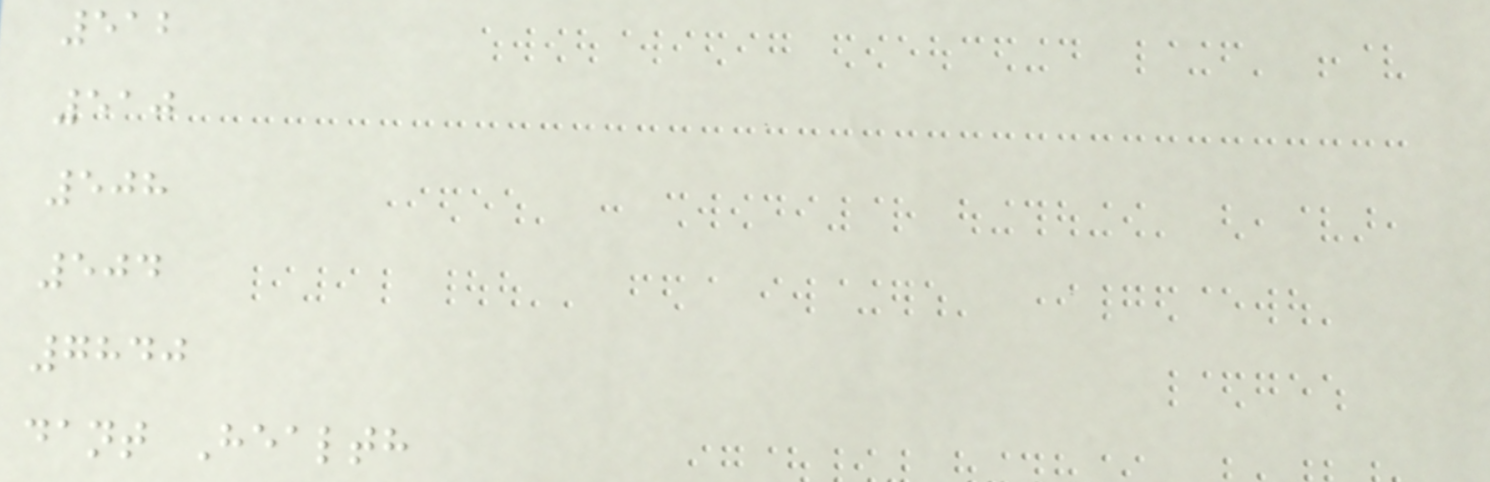512
510
508
504
7840
dant Health
